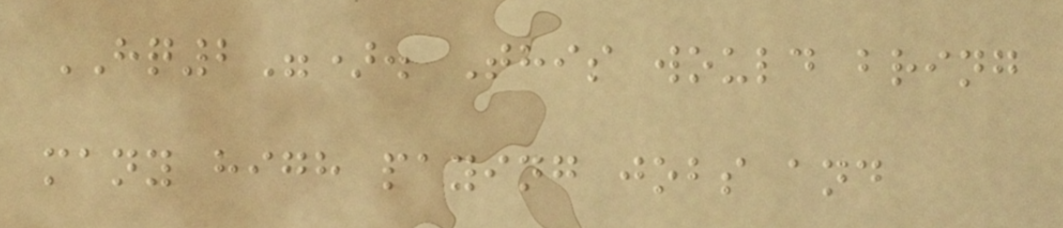HQ2"). This would bring
many high paying jobs and
